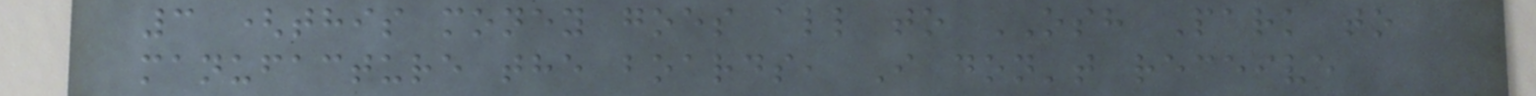3 (this money goes all to OSH Park to
manufacture the boards, I don't receive
